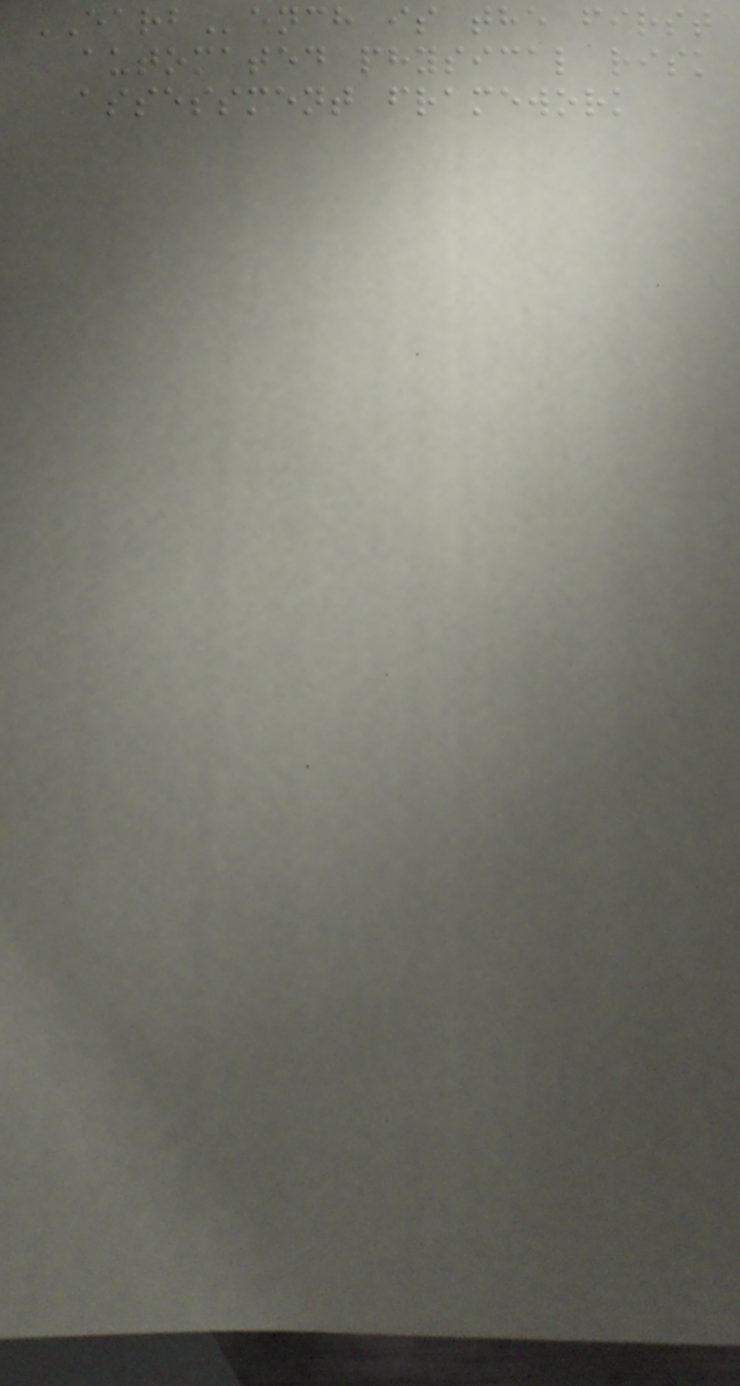EARBench is the first
automated physical risk
assessment framework
